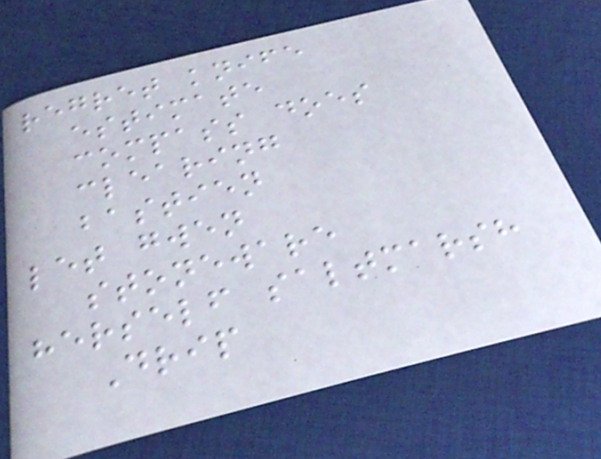regret knife
estimate
compass does
clearing
bastien
let gwen
stoneware
herself saltmarsh
Drip
